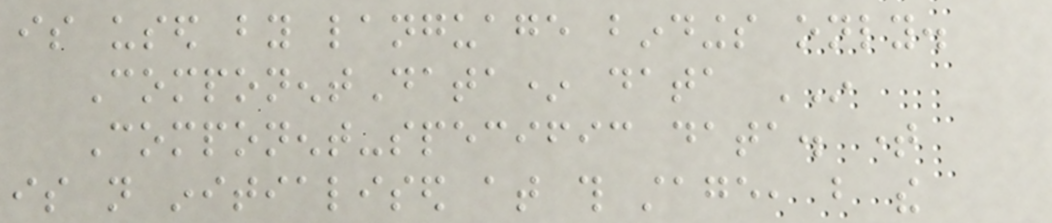is used by language bindings only.
ComponentData* data IN
Component-specific data. time
is not initialised at this stage, but the
